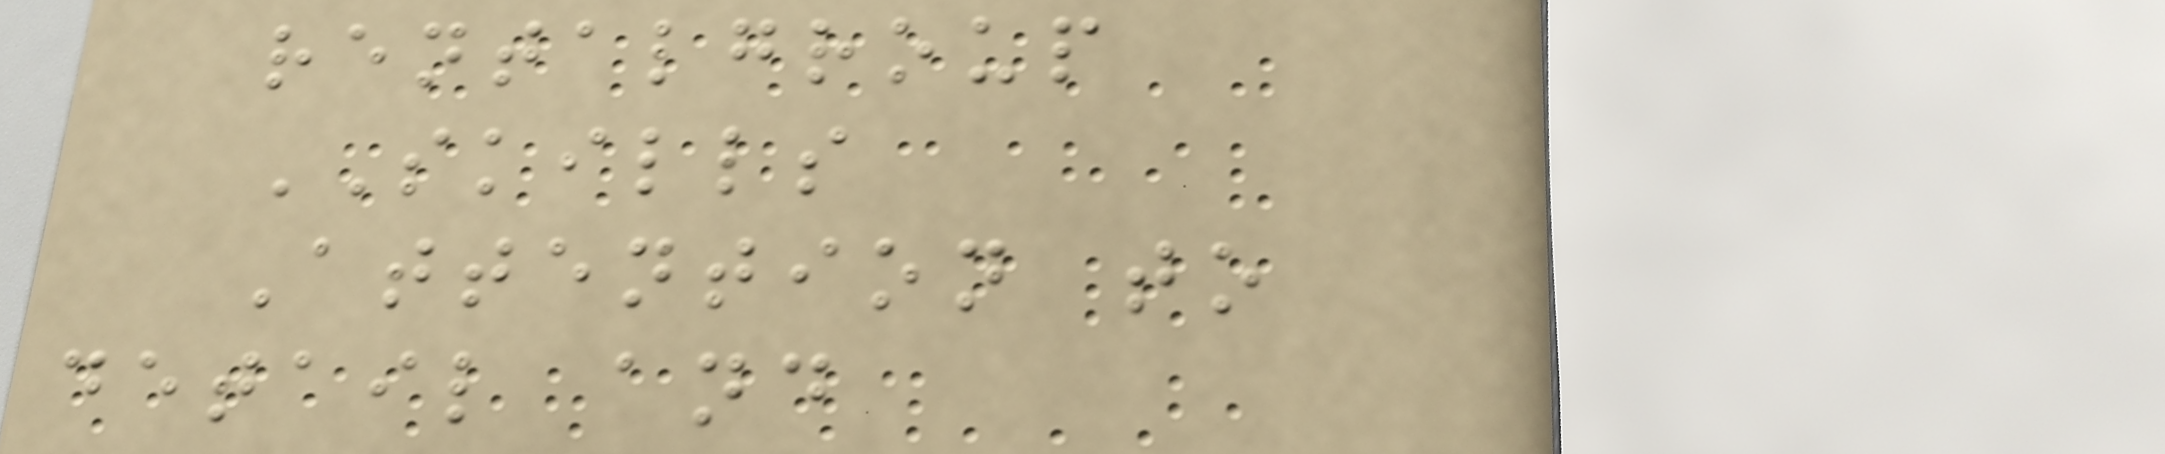rentalgroup
SKILLS
Attention to
detail and
